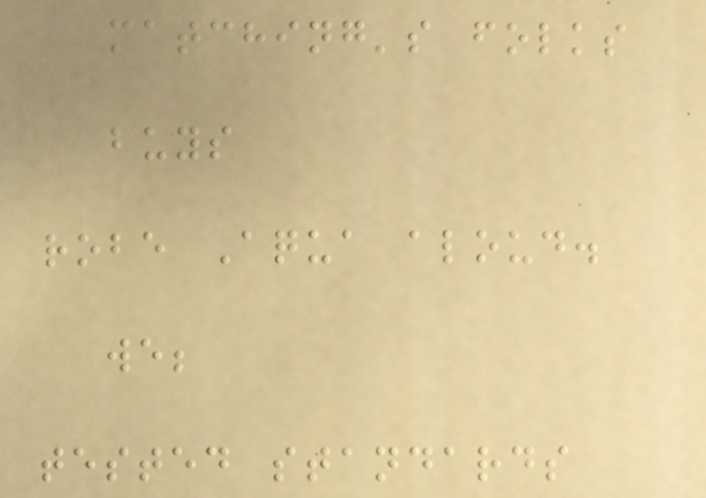matching's folks
buys
robe Aqua aloud.
we;
tested standards
